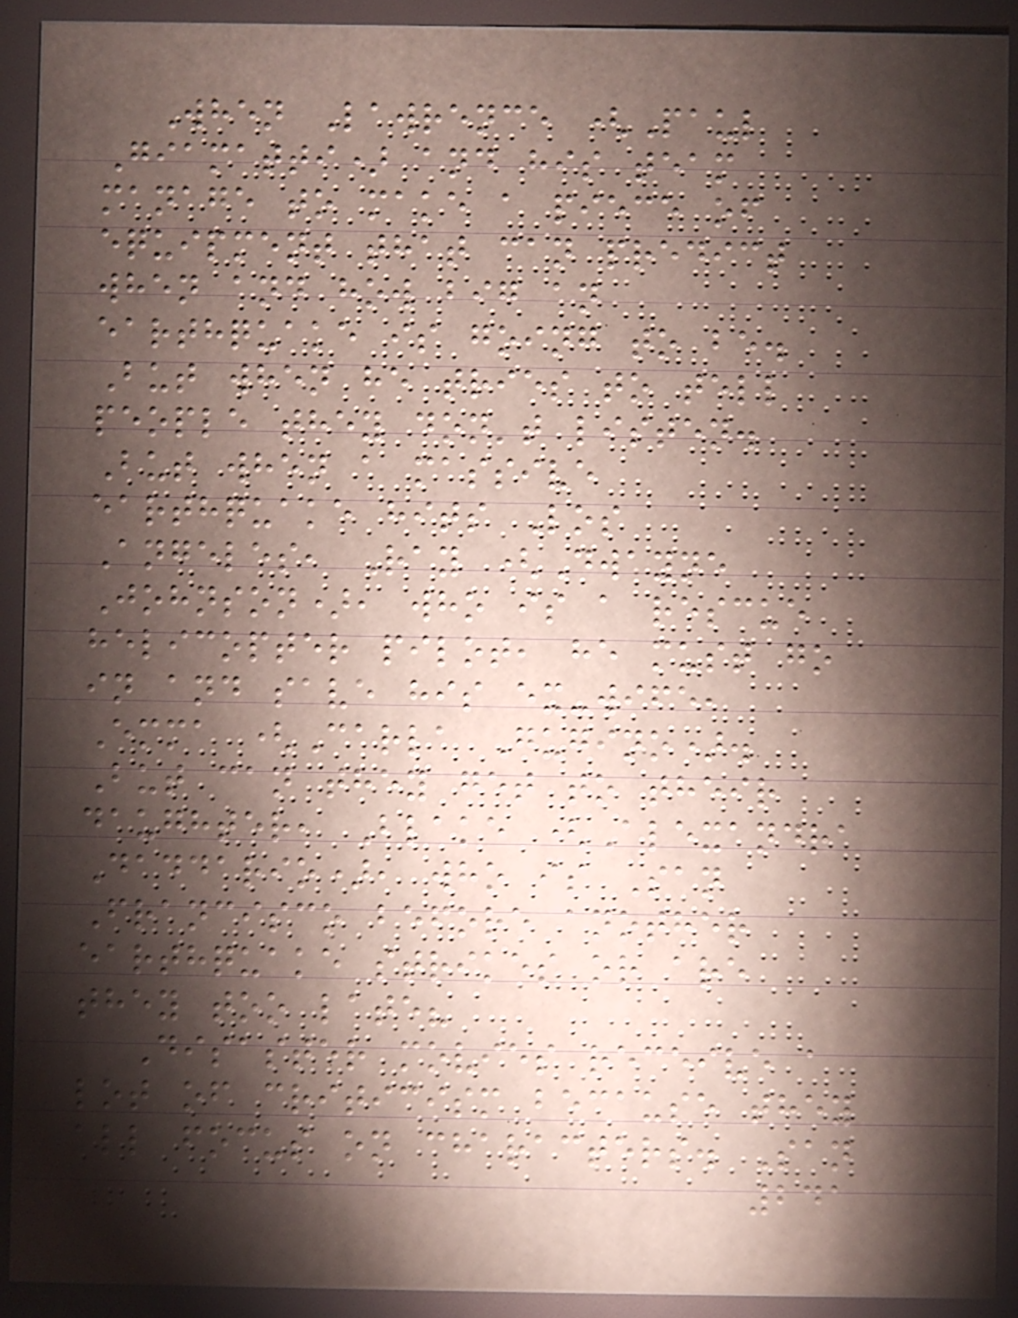When Lawrence (Paul
Giamatti) and his team
manage to make a piece of
equipment that can predict
when and how big an
earthquake is going to be.
But when he tries to tell
people they don't listen.
But when a massive
earthquake hits Los
Angeles, Ray (Dwayne
Johnson), who is a rescue
helicopter pilot, he must go
in and save his ex-wife,
Emma (Carla Gugino).
But can they get to their
daughter, Blake (Alexandra
Daddario), who is San
Francisco before another
earthquake strikes or are
they too late?
Disaster movies receive a
lot of criticism because they
all focus on characters. San
241
